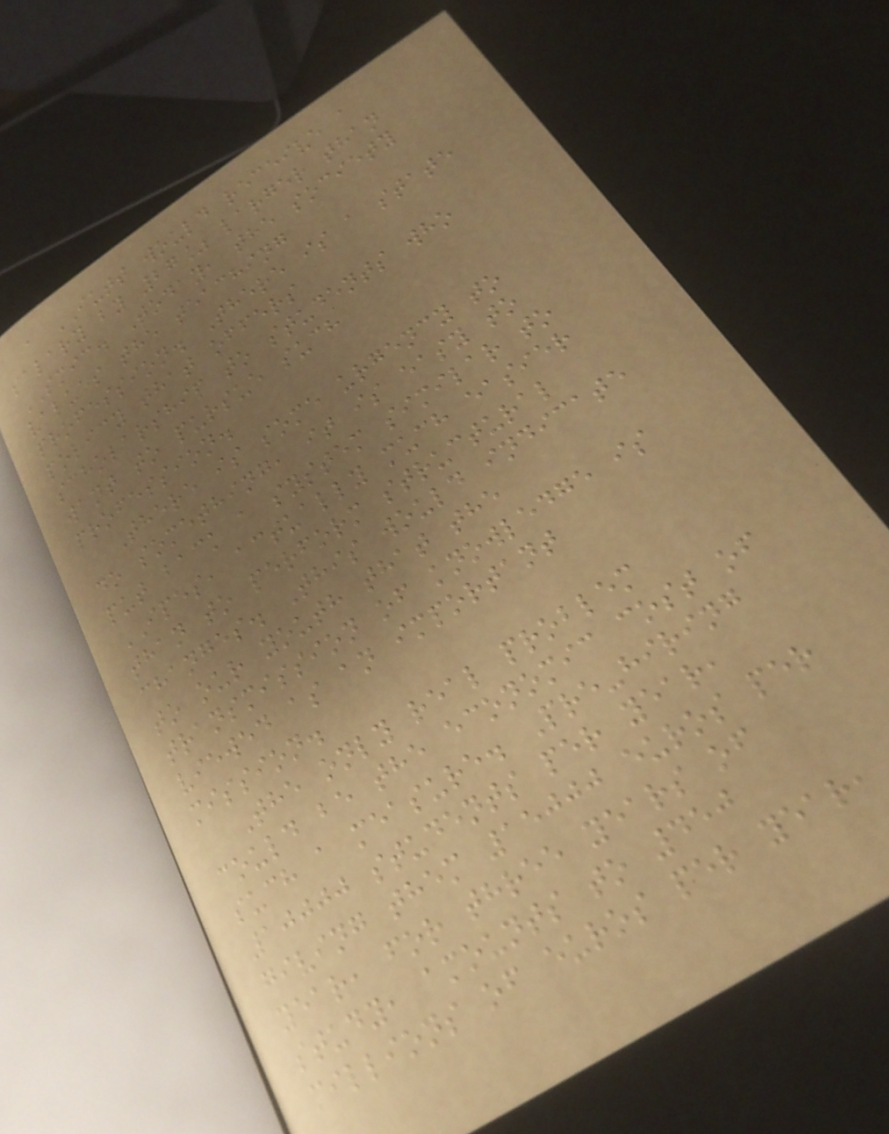a IUTT would receive a
salary by 27% larger than
SMIC. Today, the society
values the teaching
profession. There is a state
policy that offers
scholarship to students who
want to pursue such
profession.
There is some urgency to
do something, it is easy to
put back a system similar to
IPES, actually much easier
than to perform structural
changes. This would indicate
to our youth that the
transmission of knowledge is
viewed as an important
mission.
The only real problem
could be the economic cost of
such a measure. Pre-hiring
10000 students per year,
giving them 15000 euros per
year, for three years of
study, amounts to 450
millions of euros per year,
